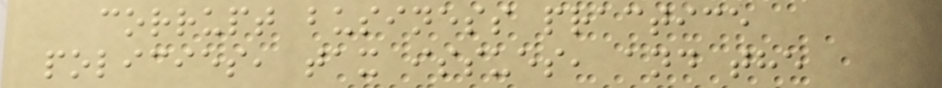corrupt business practice
policies, tax issues, and the
